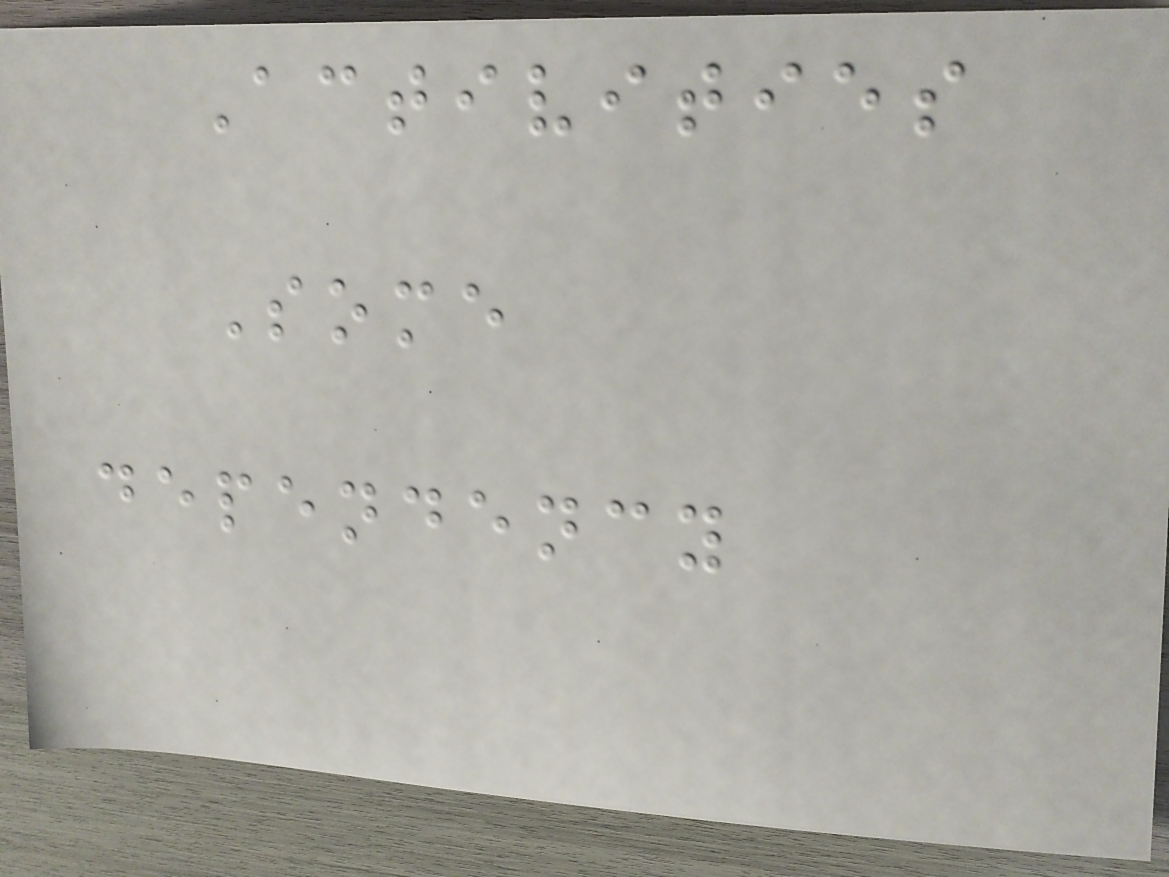Activities
Some
dependency
